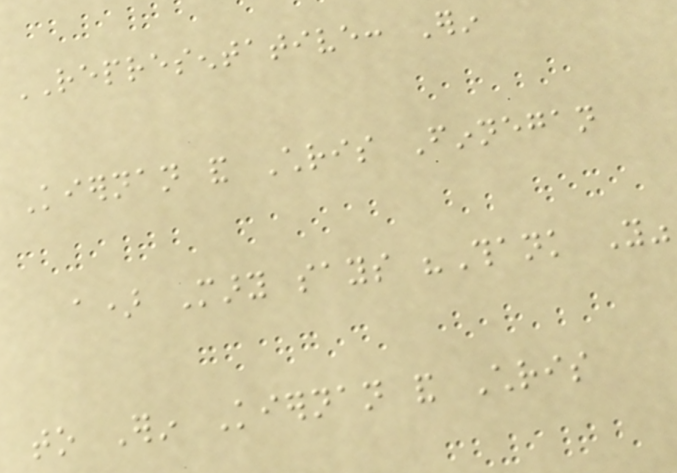REPRESENTATIVE: Erin
Kiernan and Chris Finnegan
a) Mary says "Thank You"
to Erin Kiernan and Chris
